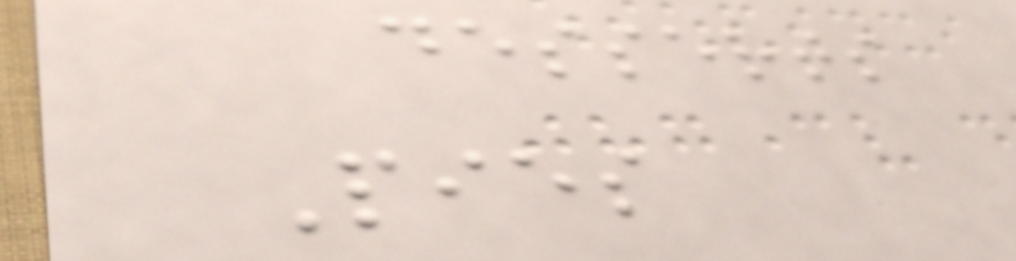desserts
Pies
